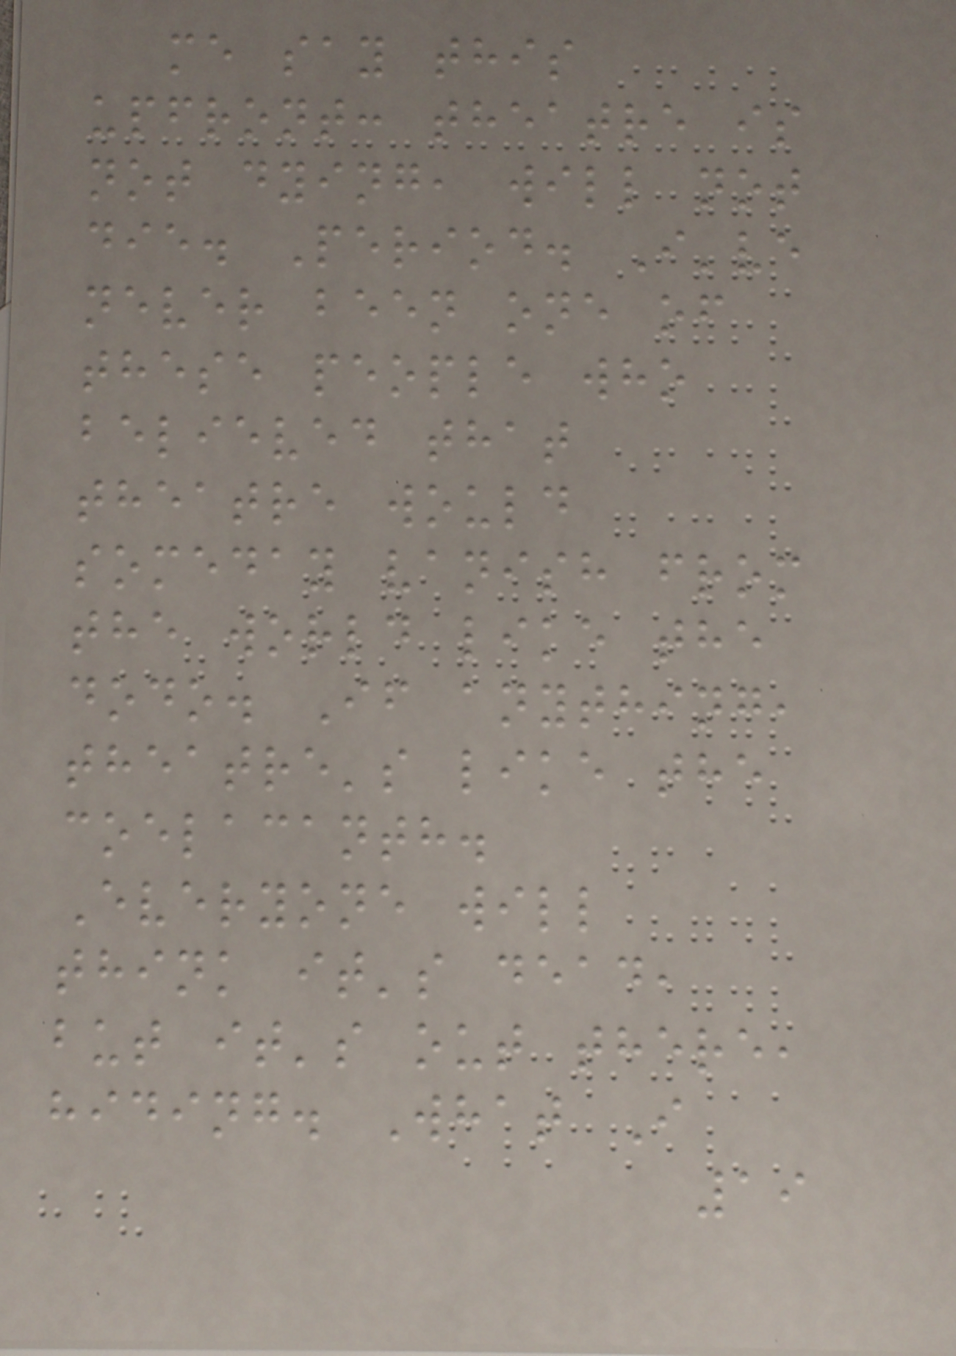me say this
upfront: theatre is
not dying, will not
die. Period. I've
never been one of
these people who
believed that
theatre would
someday vanish from
the world like the
dodo. If anything,
theatre's like the
coelacanth.
Everyone will
think it's dead,
but it's out there,
hiding. What I
19
